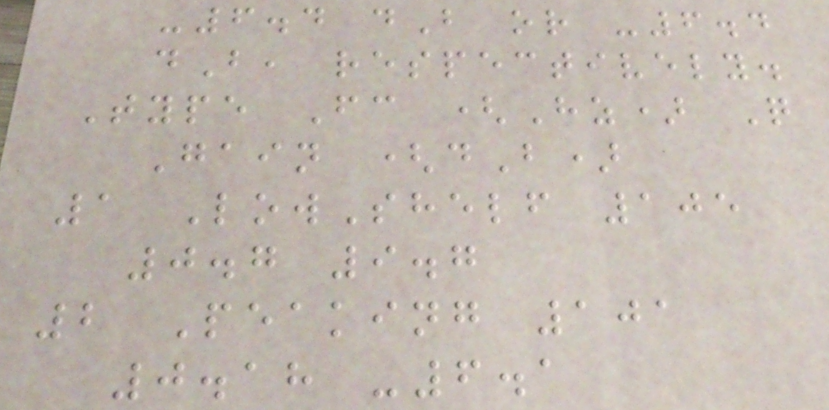-6.4 dB or -6.4
dB, respectively.
Type Fc (Hz) Q
Gain (dB)
1 LowShelf 105
0.7 9.7
2 Peaking 101
0.18 -6.1
